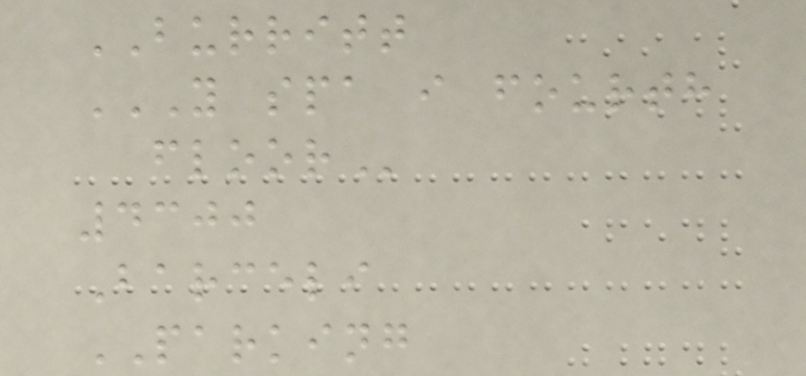BURRITT
Y SPA I FOURTH
FLOOR
4300
Barceli
PARKING
